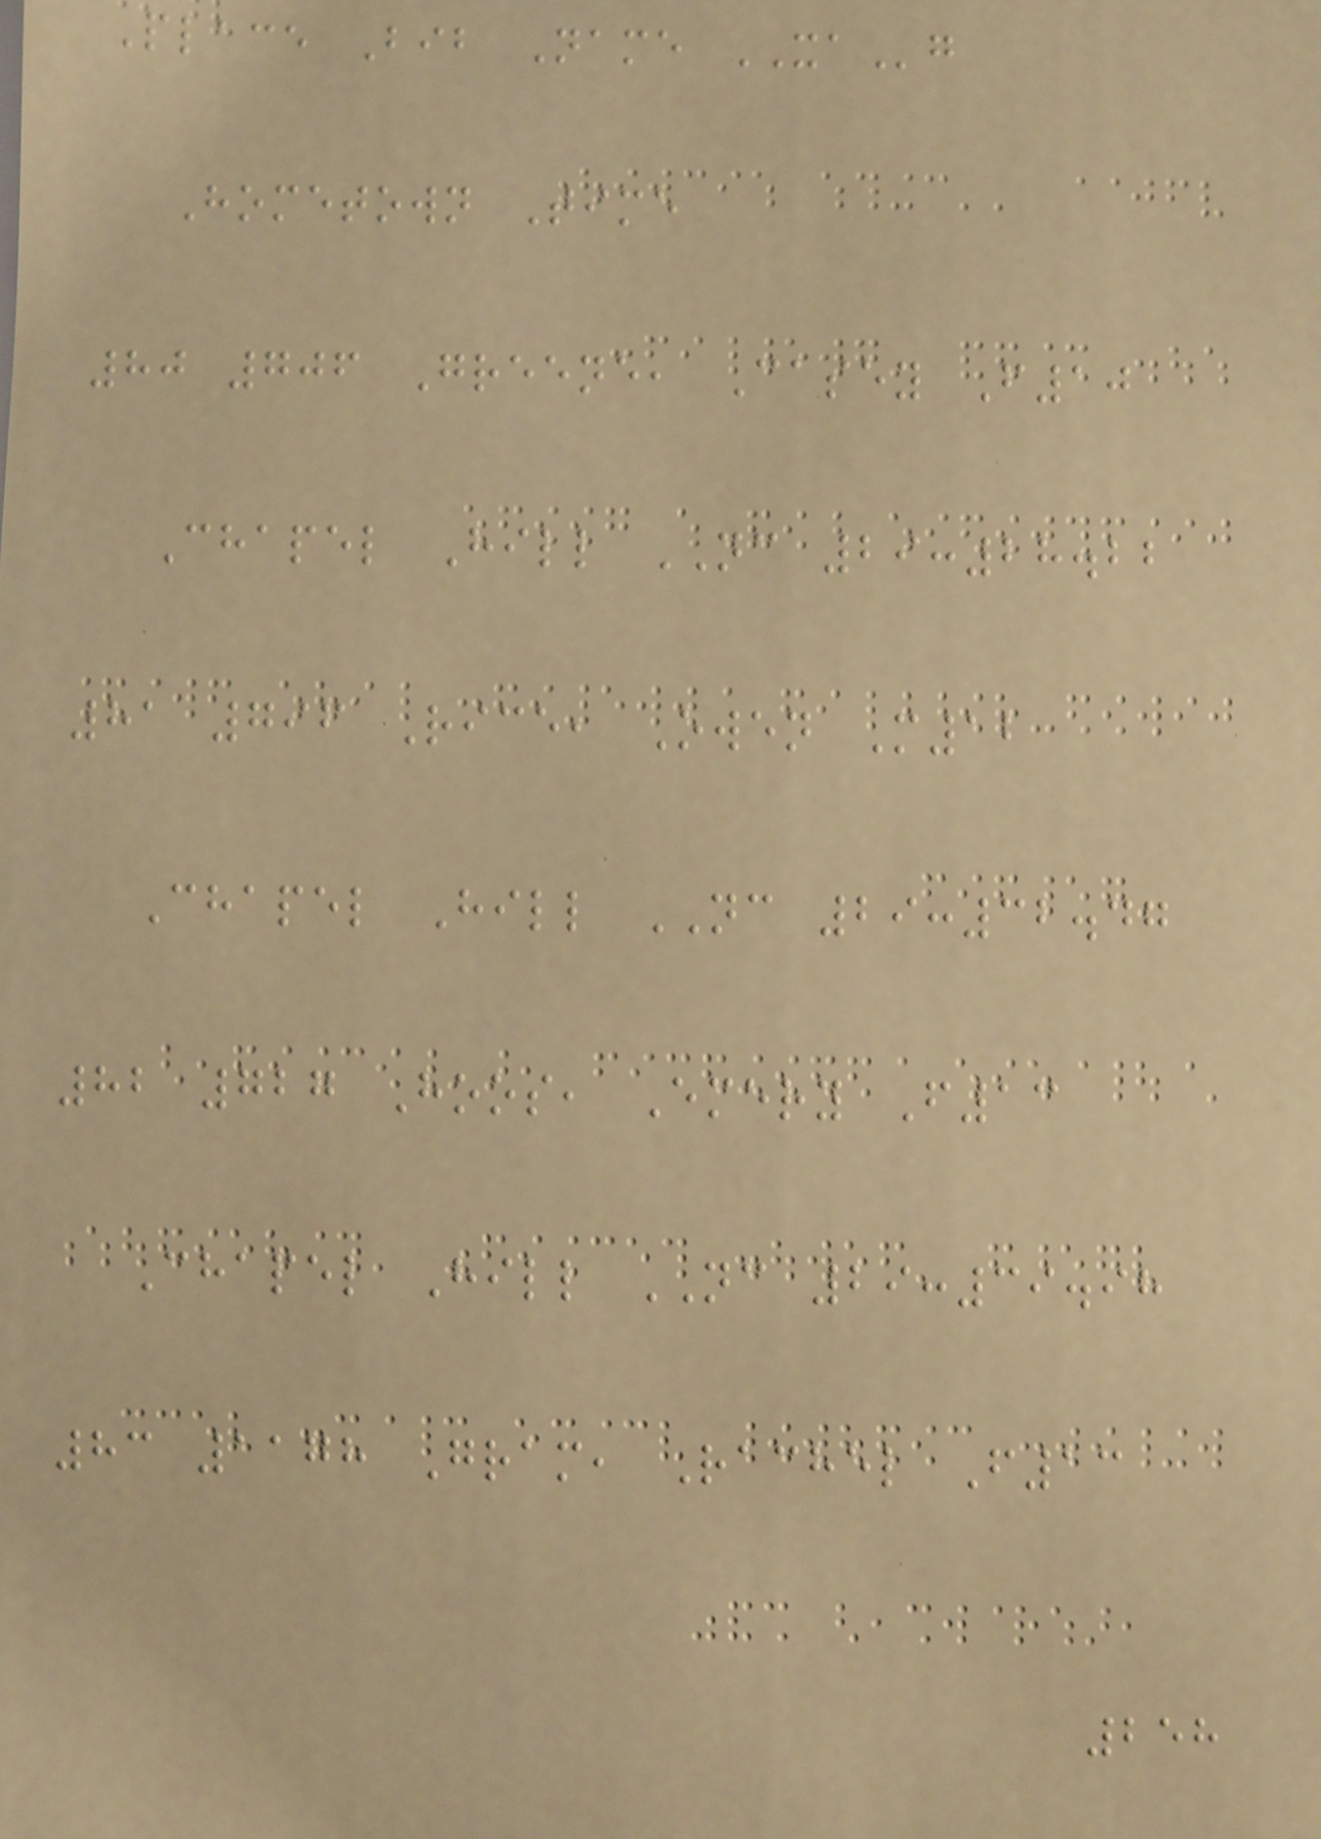Place Bib Name XAg
Hometown Time
80 706 Greene, Casey F10
Chapel Hill NC 29:28.22
81 796 Rice, Owen M12
Chapel Hill NC 29:32.47
82 727 Hoos, Emery F13
Chapel Hill NC 29:39.98
83 1178 Gram, Rachel F13
258
